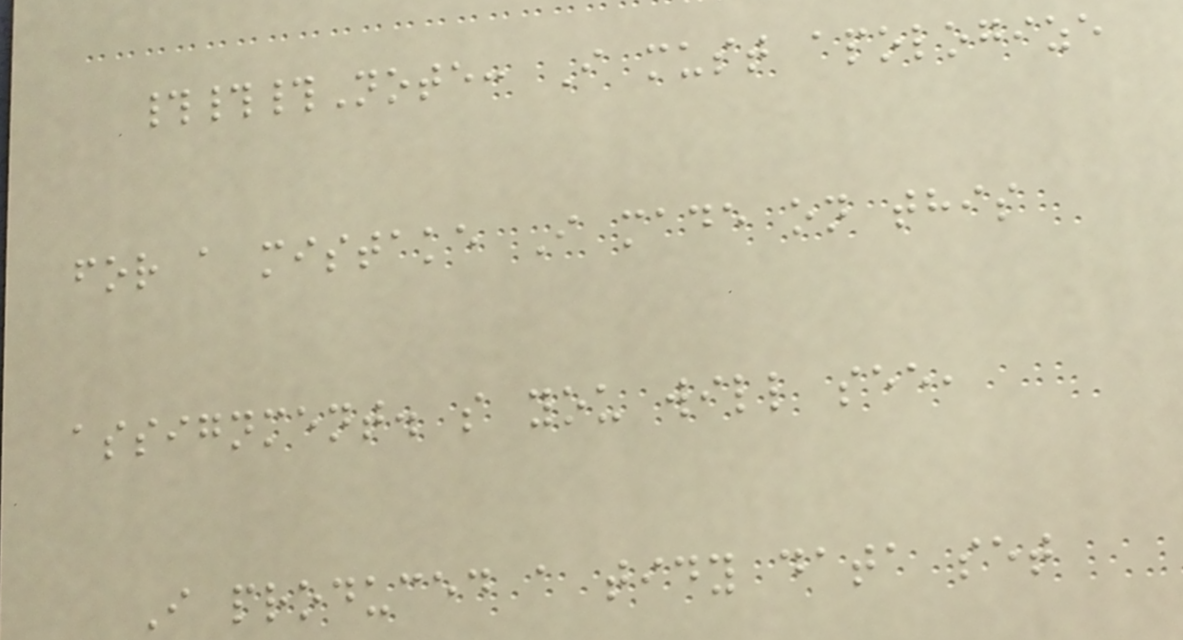###Note: I must apologize
for a mistake I made on this
assignment. s you will see,
I produced a tidy data set
